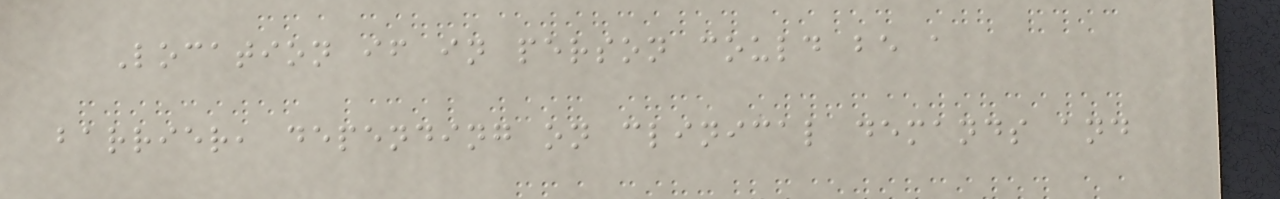Location if in person could be a
barrier, depending on clinical demands and
